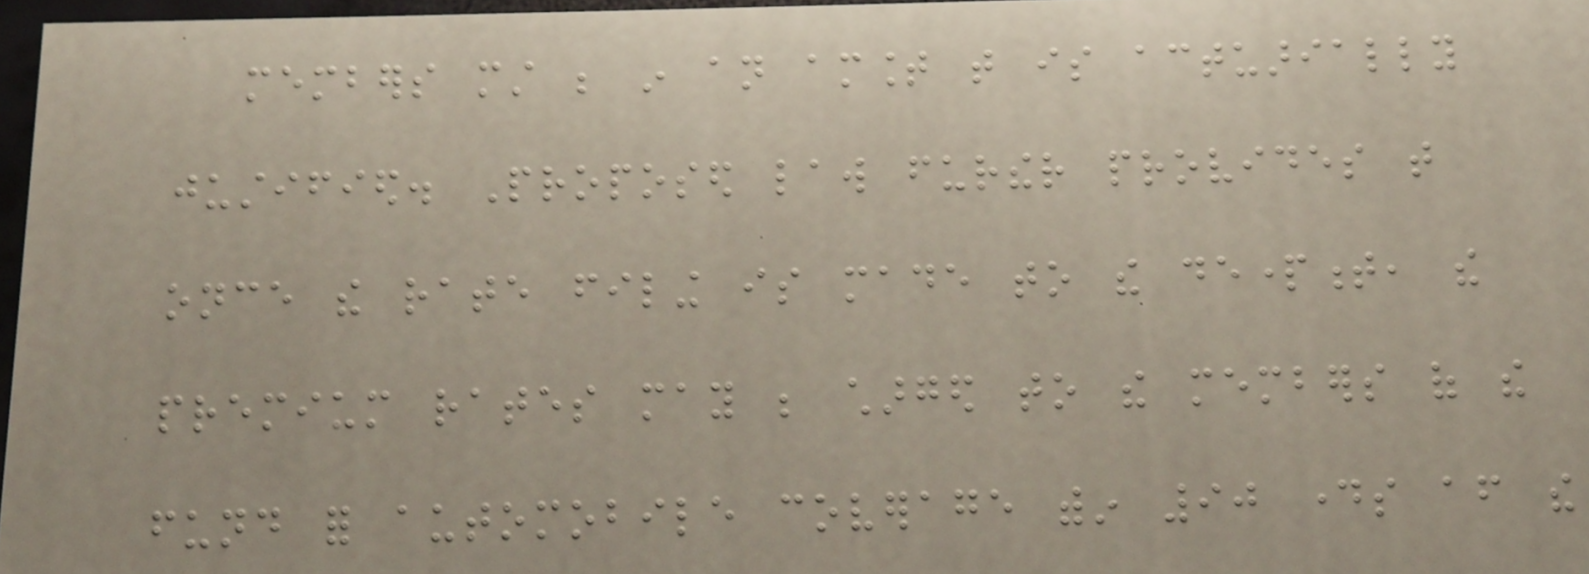members must be in an amount that is actuarially
justified. Proposed law further provides that
once the rate filing is made to the department, the
premium rates may be charged to the members of the
fund for automobile coverage within 90 days after the
